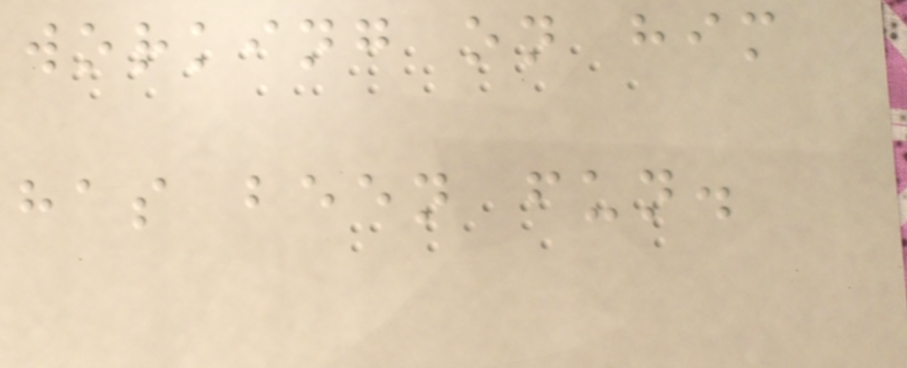working on him
has been fun.
